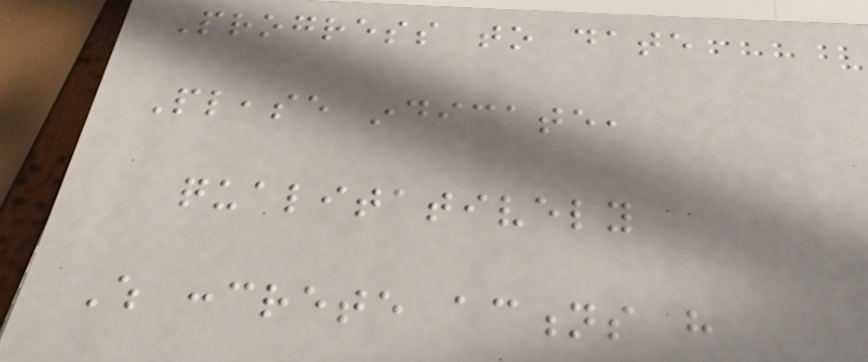Progress to date
Please indicate,
qualitatively
Which concrete actions have
